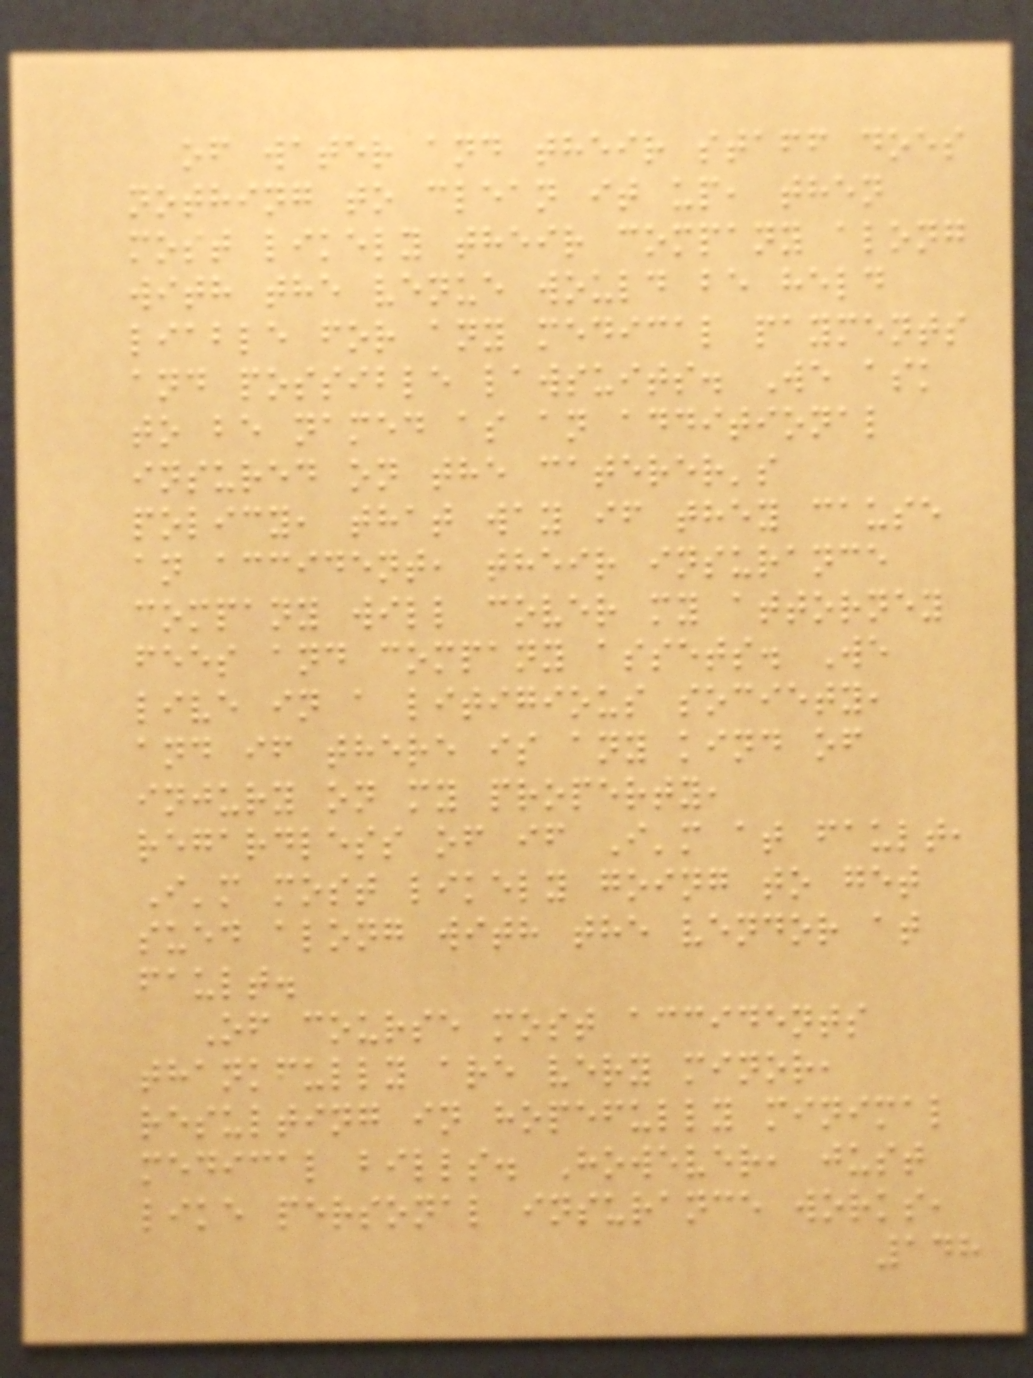of water and their staff does
nothing to clean it up, then
most likely their company along
with the venue would be held
liable for any medical payments
and possible lawsuits. We ask
to be named as an additional
insured on the caterer's
policy, that way if they cause
an accident, their insurance
company will cover my attorney
fees and company assets. We
live in a litigious society,
and if there is any kind of
injury on my property,
regardless of if I'm at fault,
I'm most likely going to get
sued along with the vendor at
fault.
Of course most accidents
thankfully are very minor,
resulting in hopefully minimal
medical bills. However, just
like personal insurance works,
148
